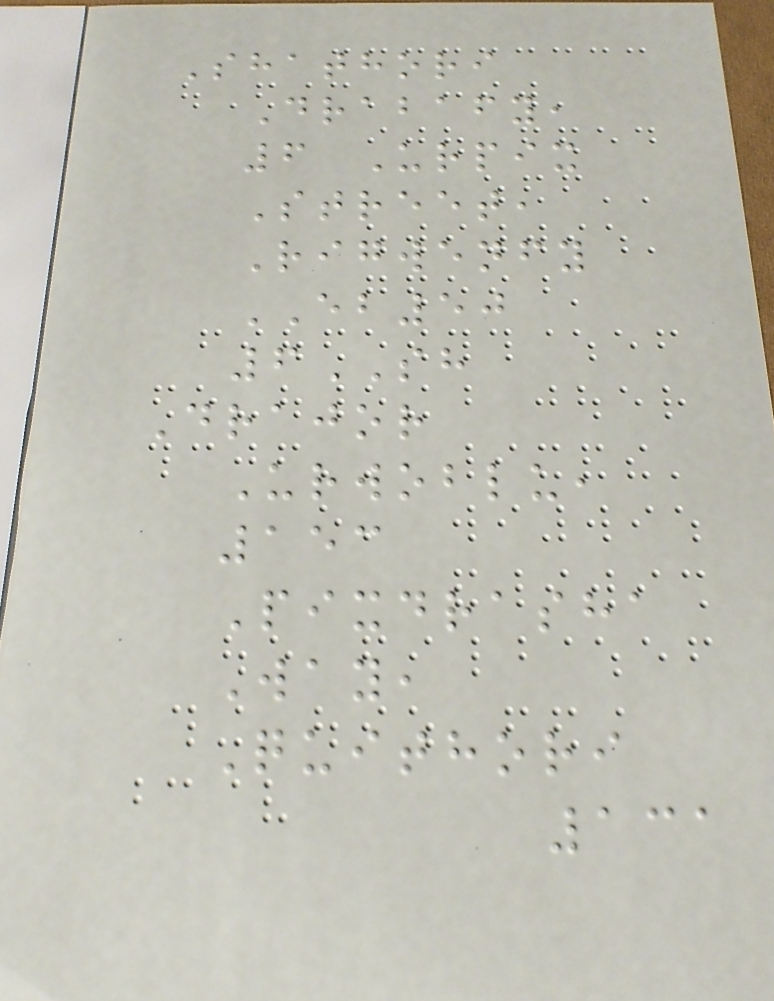Shathori
Drabafy,
6 Urpix
Street,
Rigwenfy
EB50
6SH
Drajor
Urwoblu,
153
Pixdrasha
Way,
Quithori
131
